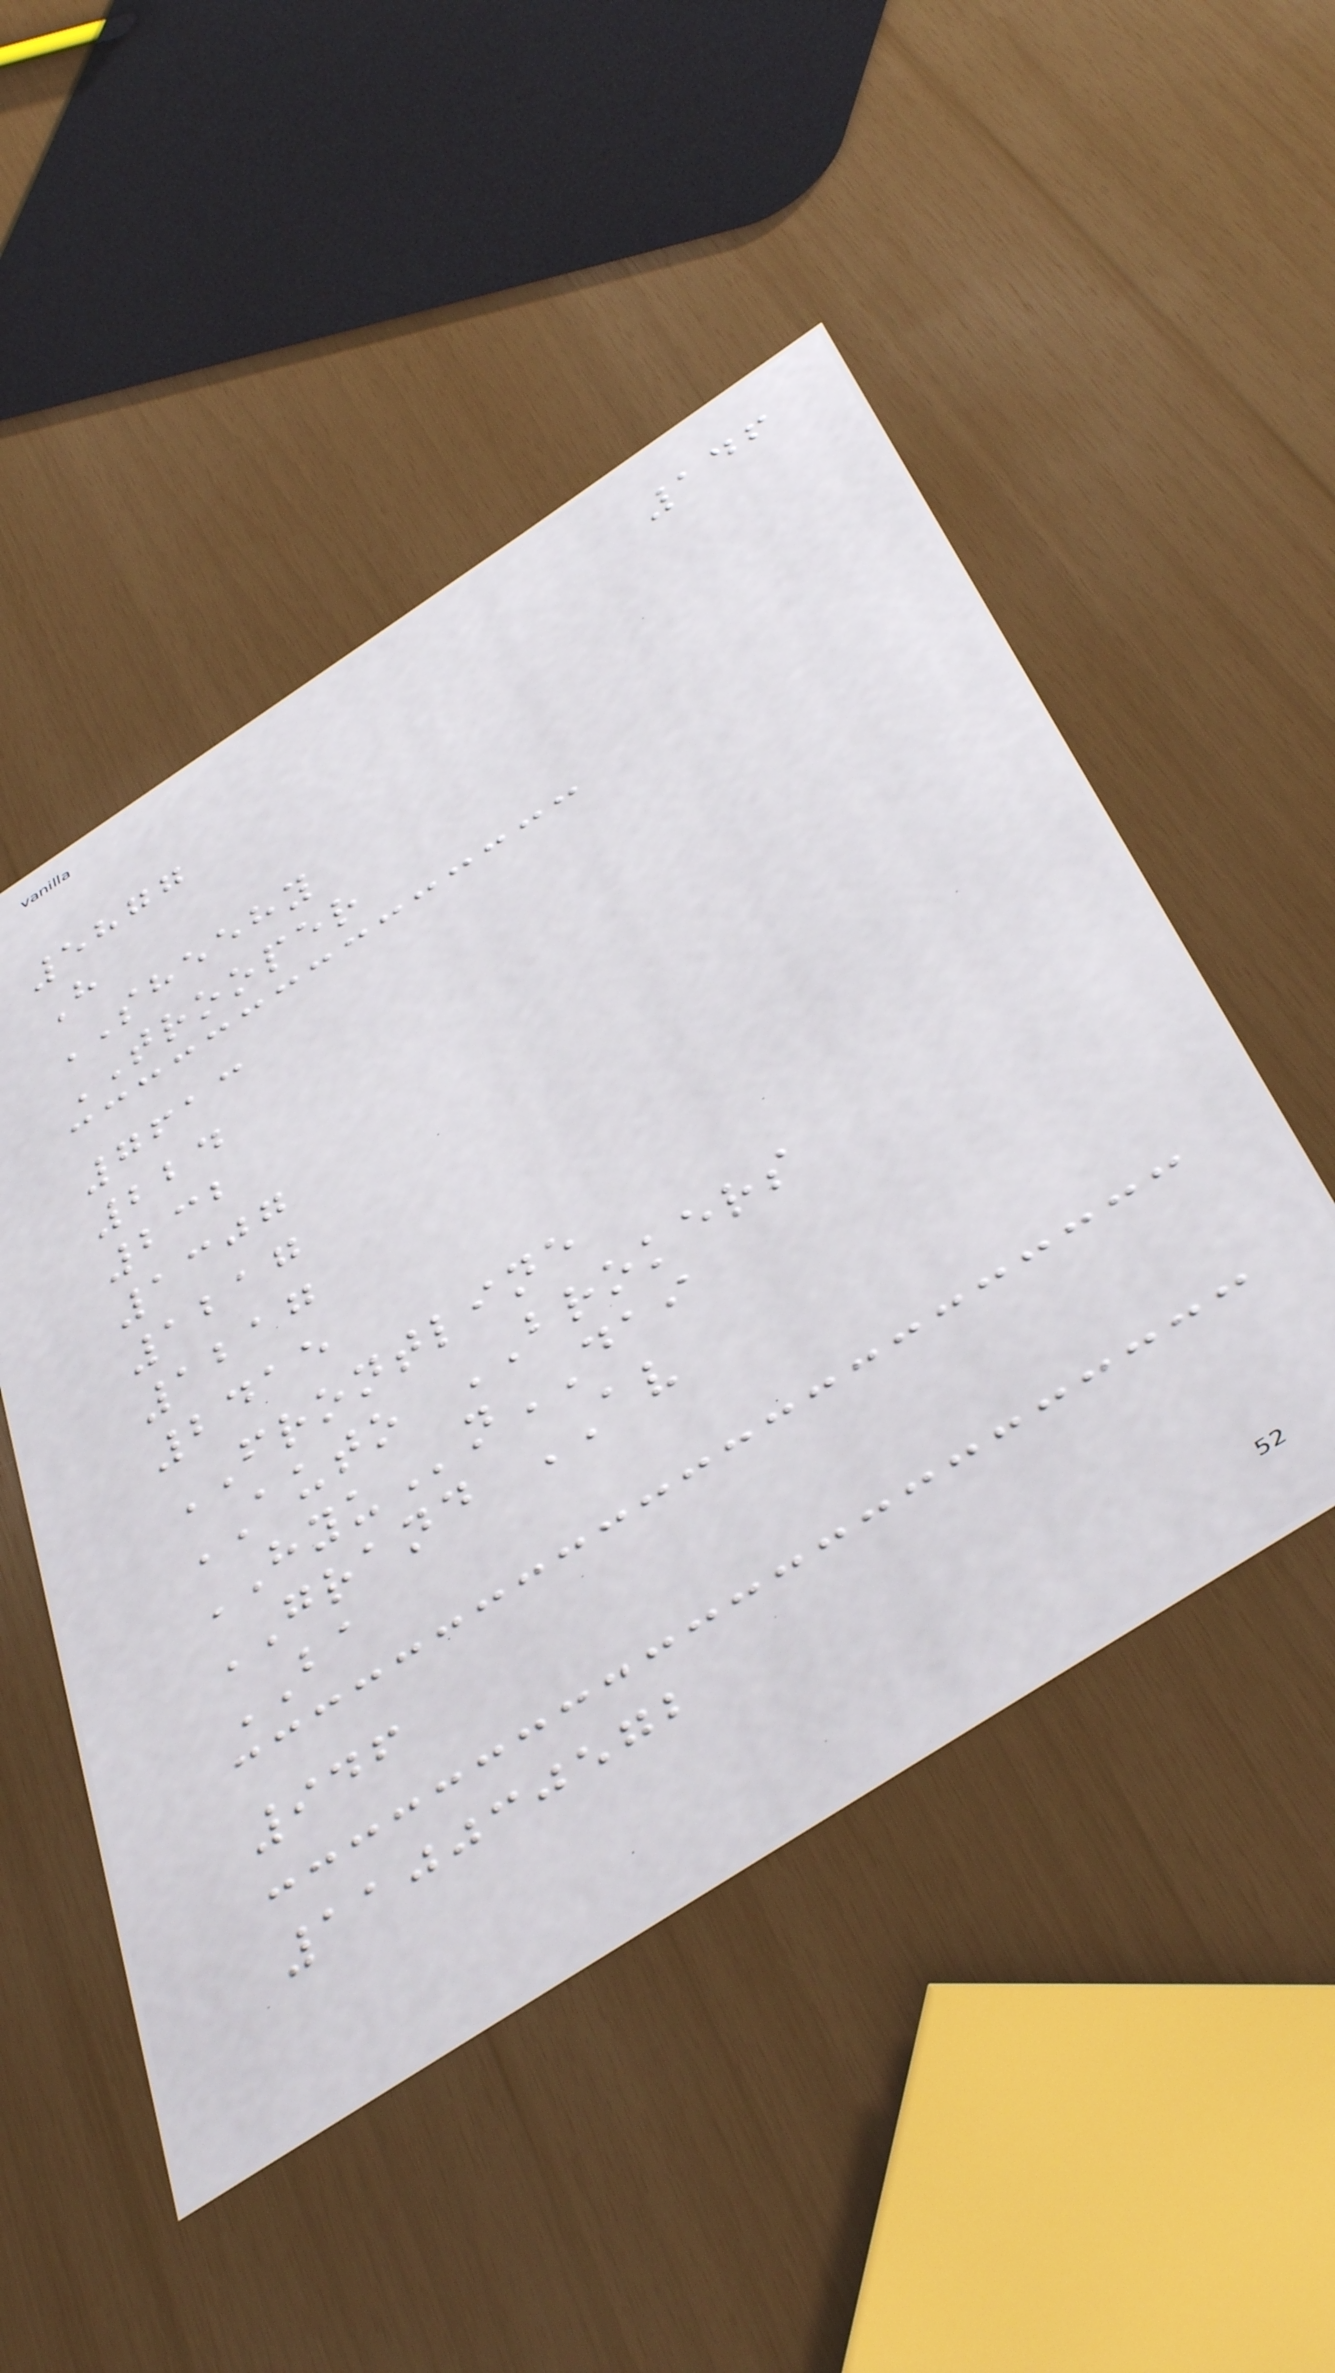146
5877
H
SHEEHY
TROOPER
7613
224
232
1307
1217
1217
2415
FRONTLINE
AUTO BROKERS
HYUnDAI
GRAND AV
BA
946
110030572
